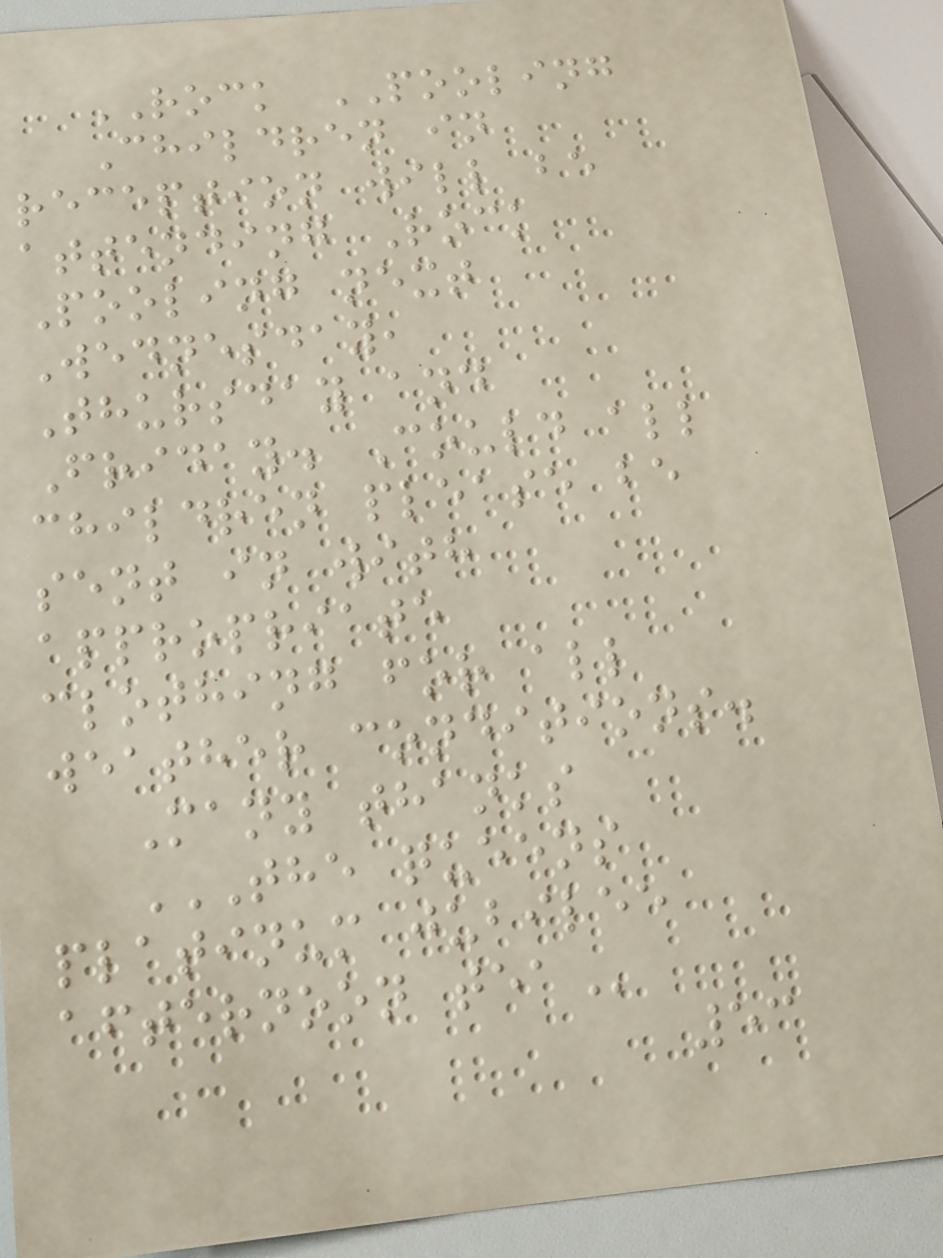ROCK POOLING
Children in
reception will be
attending Rock
Pooling next
Wednesday,
Thursday and
Friday. Could all
children please be
sent in with
appropriate
clothing for all
weather conditions.
Many thanks
THE QUEENS
PLATINUM JUBILEE
AFTERNOON TEA
53
